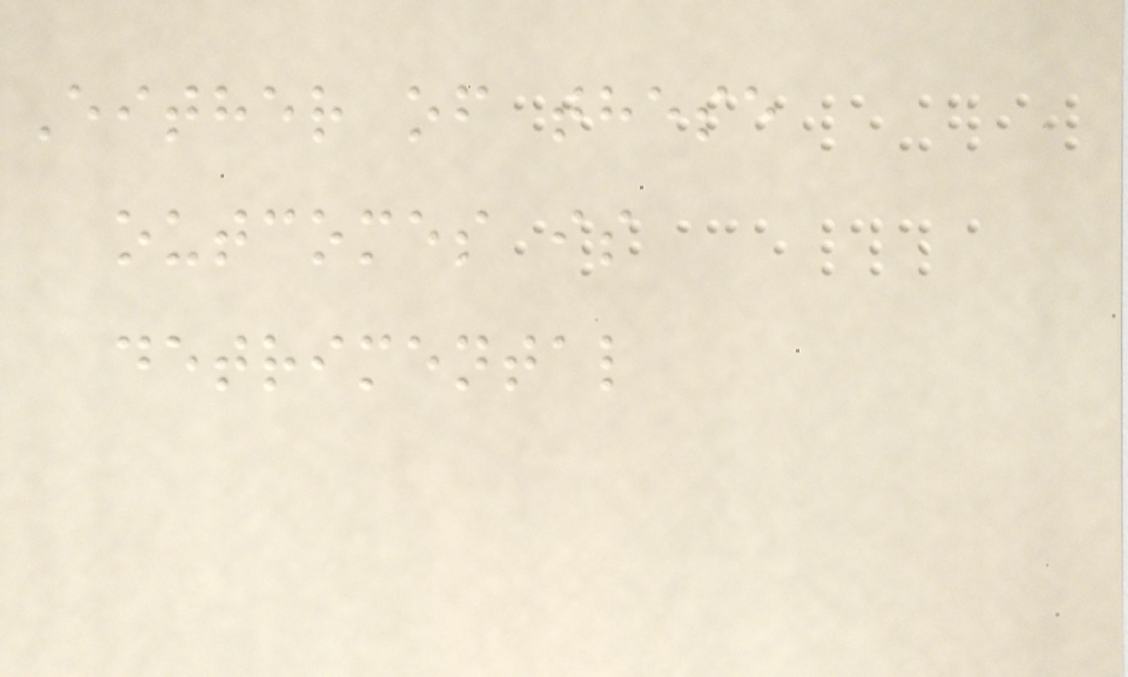Either of these
outcomes is
detrimental
